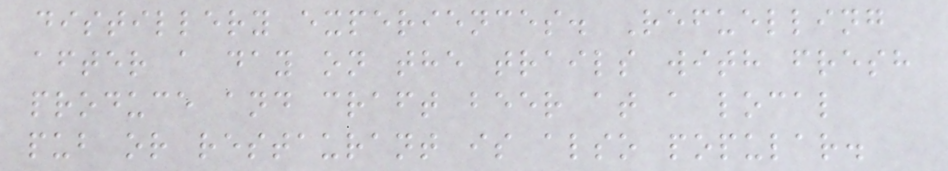distillery experiences. Refuelling
after a day on the trails with fresh
produce and craft beer at a local
pub or restaurant is also popular.
